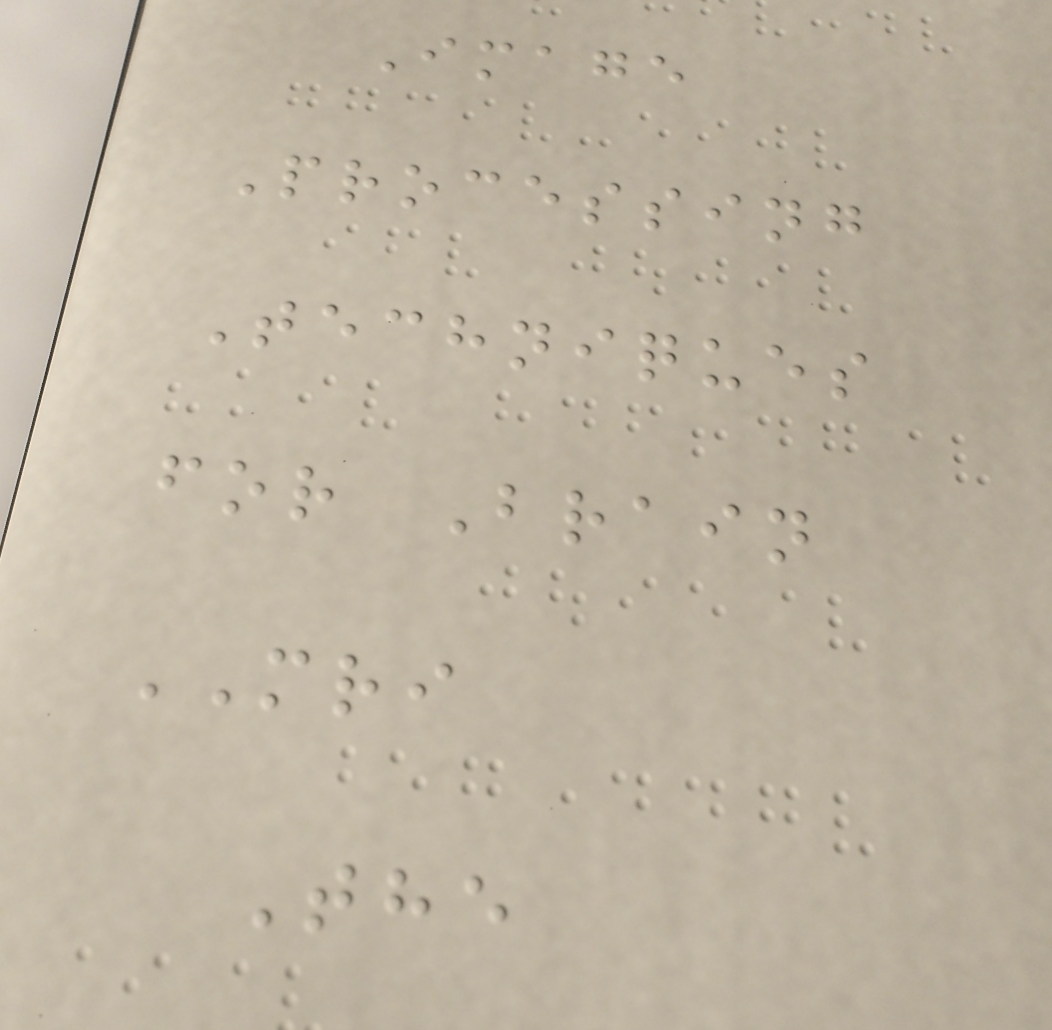Image
Processing
Techniques
for Brain
MRI
The
